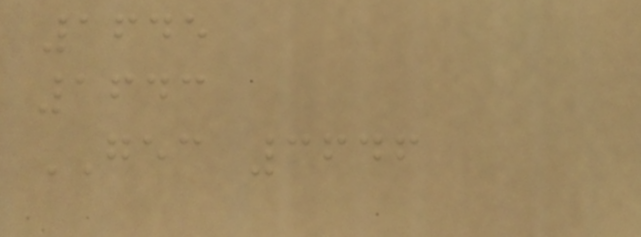1645
1643
GEC 3646
